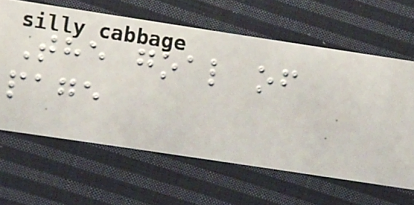The goal of
page
